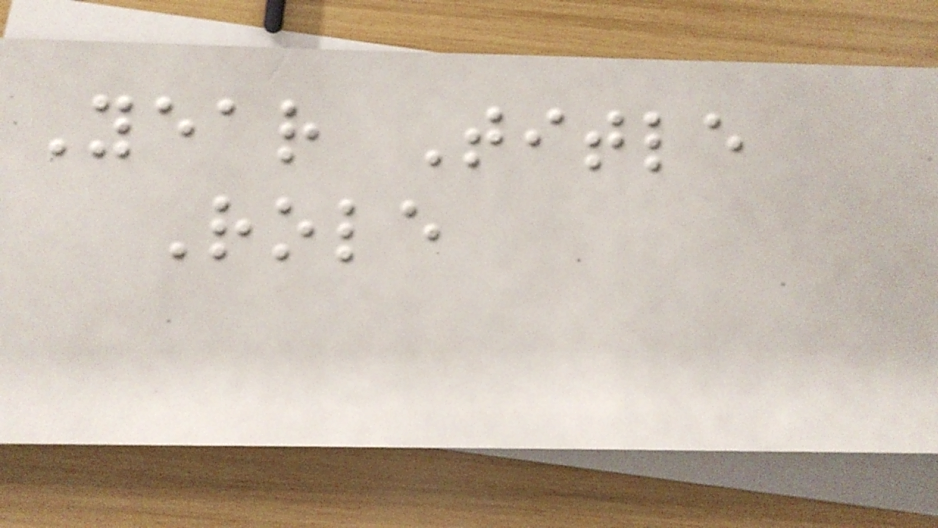Year Title
Role
